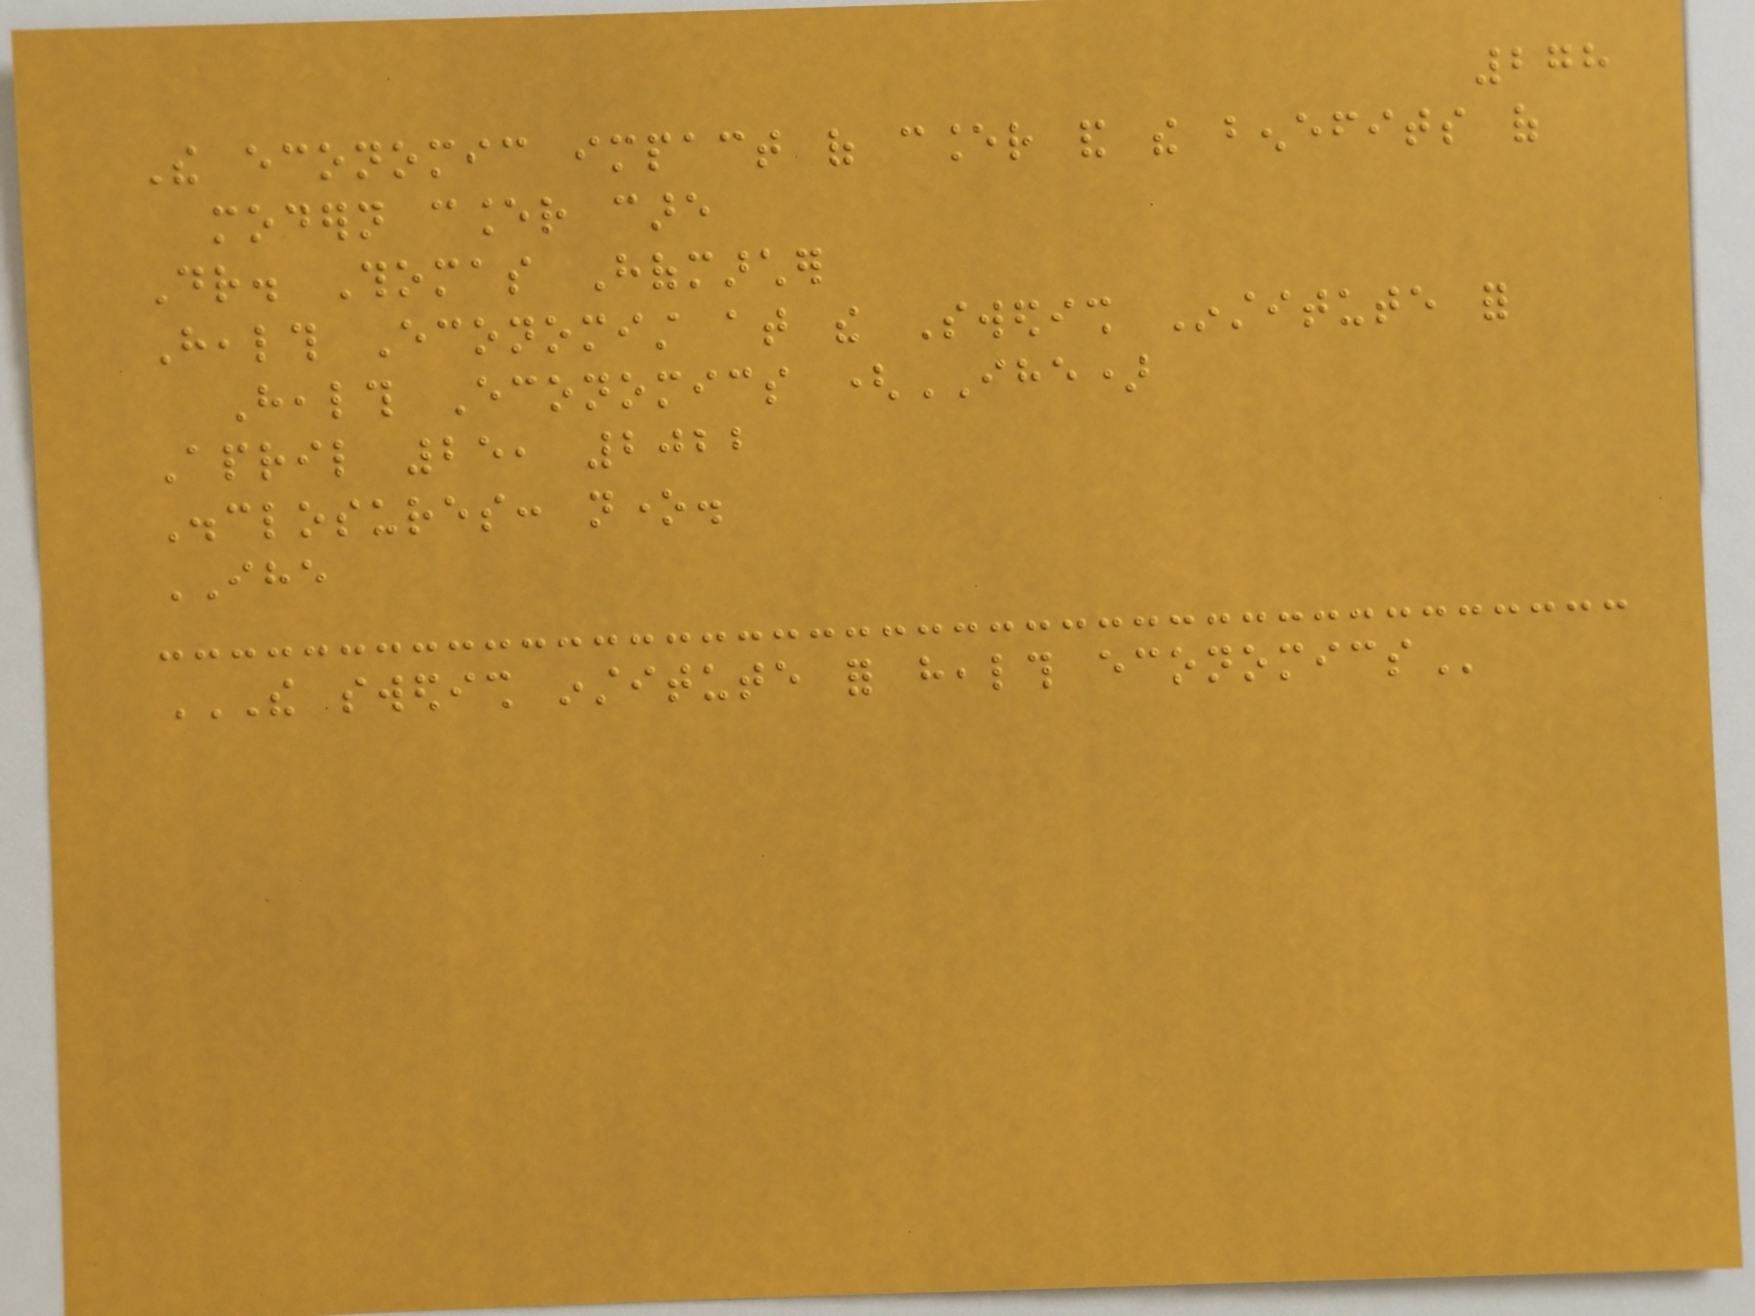278
The economic impact of cancer and the benefits of
modern cancer care
Dr. Thomas Hofmarcher
Health Economist at the Swedish Institute for
Health Economics (IHE)
April 25, 2022
Disclosures: none.
IHE
THE SWEDISH INSTITUTE FOR HEALTH ECONOMICS
